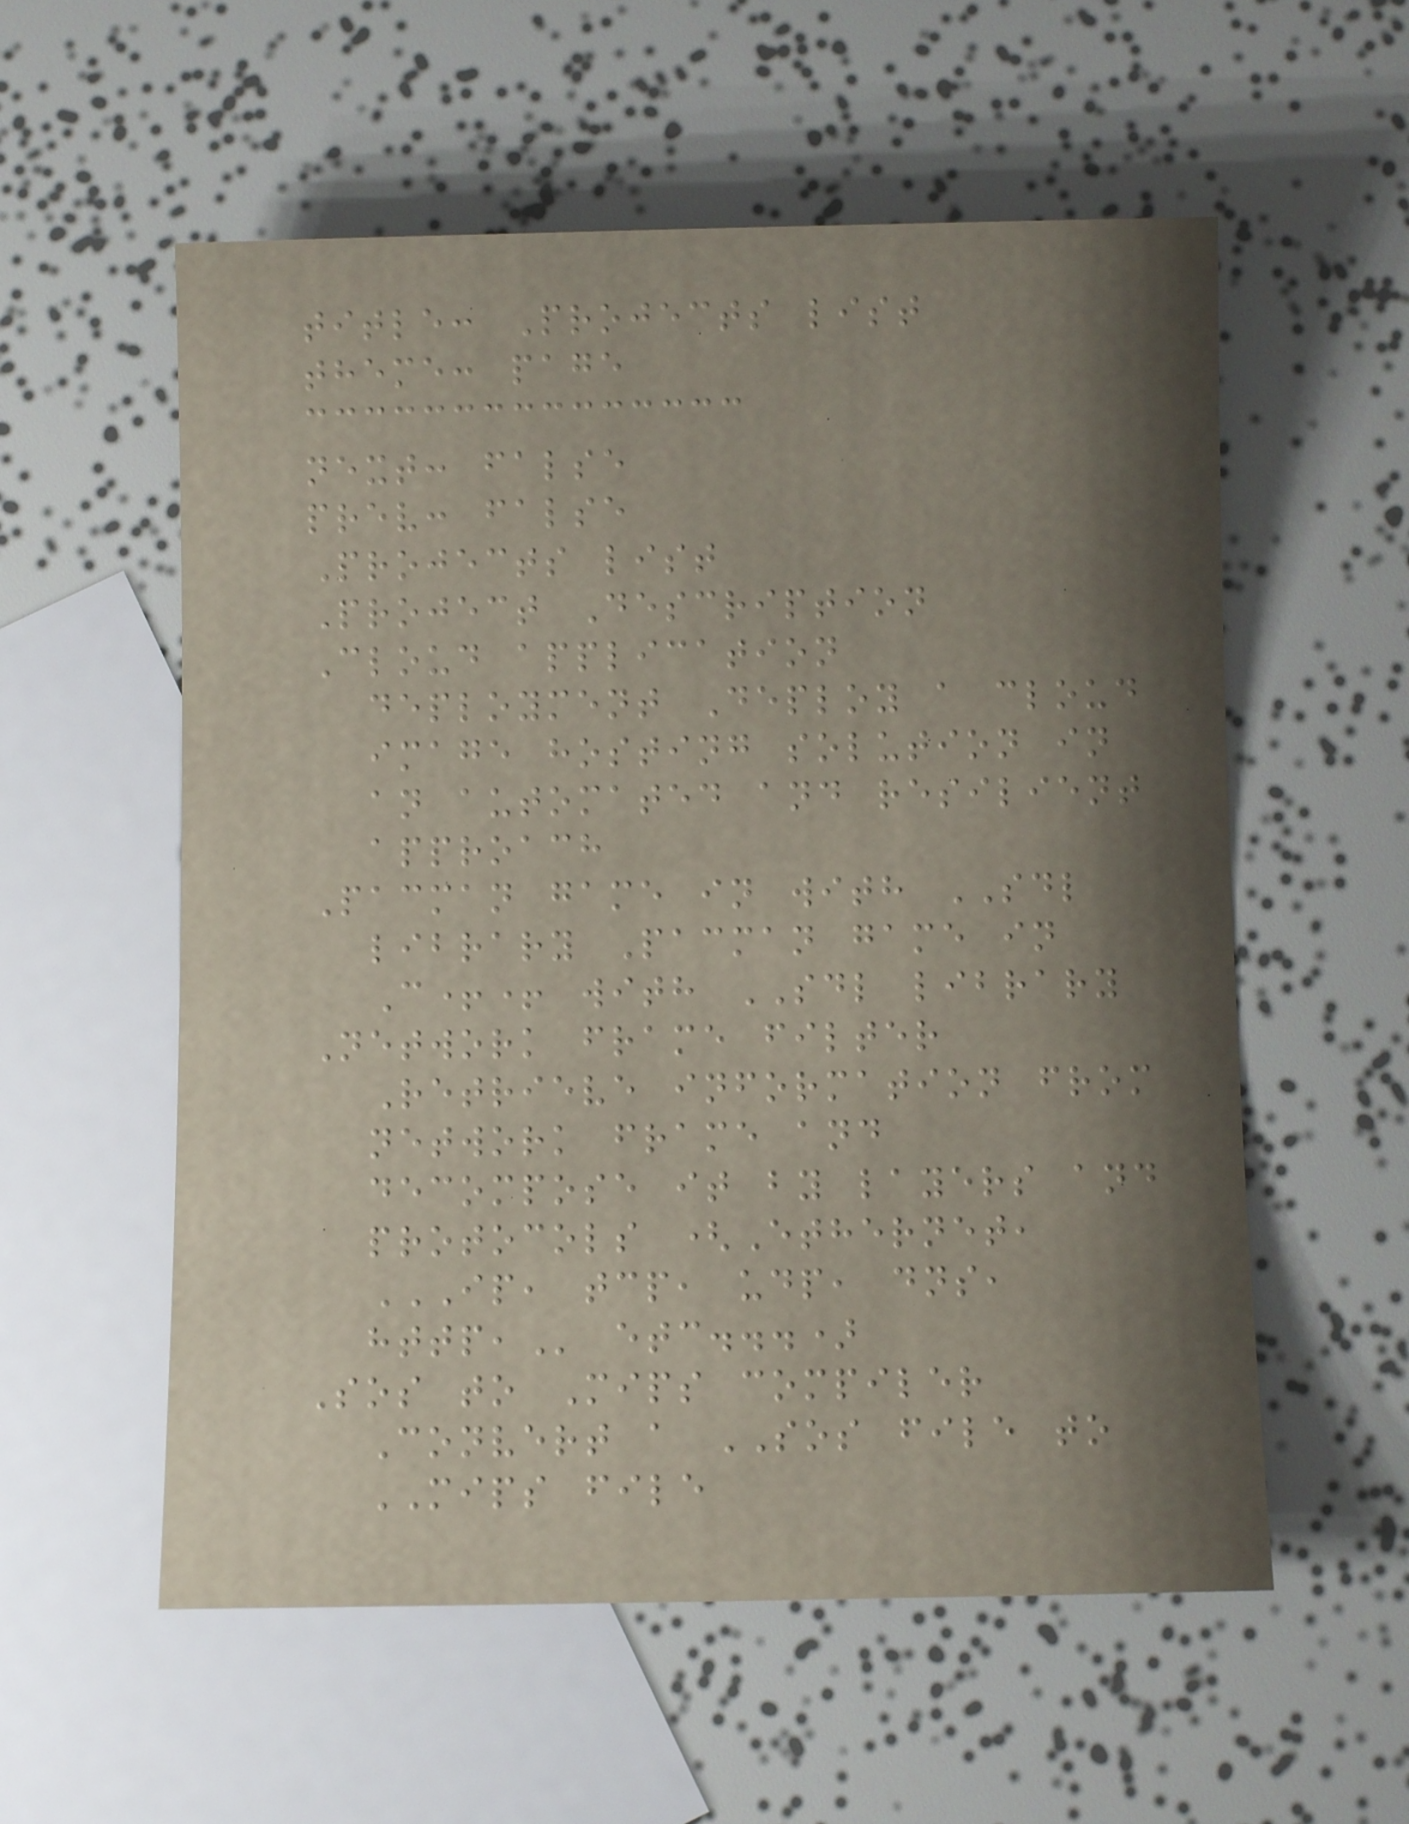title: Projects list
theme: page
next: false
prev: false
Projects list
Project Description
Cloud application
deployment Deploy a cloud
image hosting solution in
an automated and resilient
approach
Pacman game in with SDL
library Pacman game in
C++ with SDL library
Network frame filter
Retrieve information from
network frame and
decompose it by layers and
protocols (Ethernet,
IP, TCP, UDP, DNS,
HTTP, etc...)
Sos to Mips compiler
Convert a SOS file to
MIPS file
